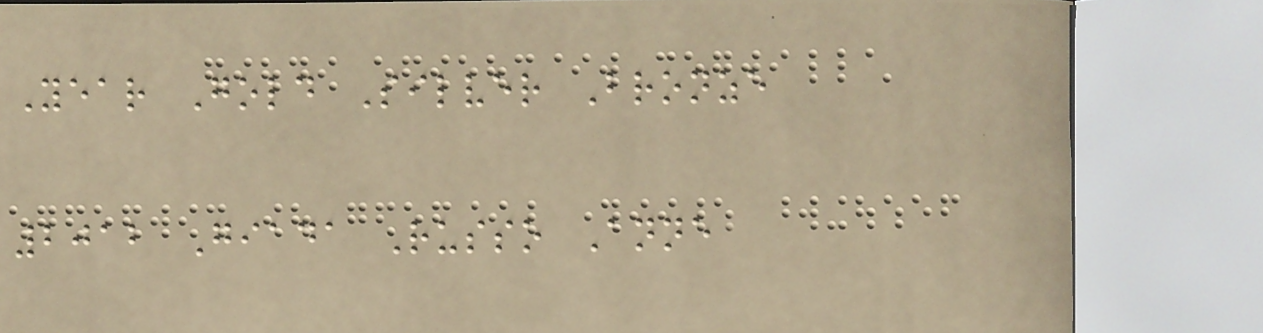Year Gold Silver Bronze
2012 Giada Russo Anne
